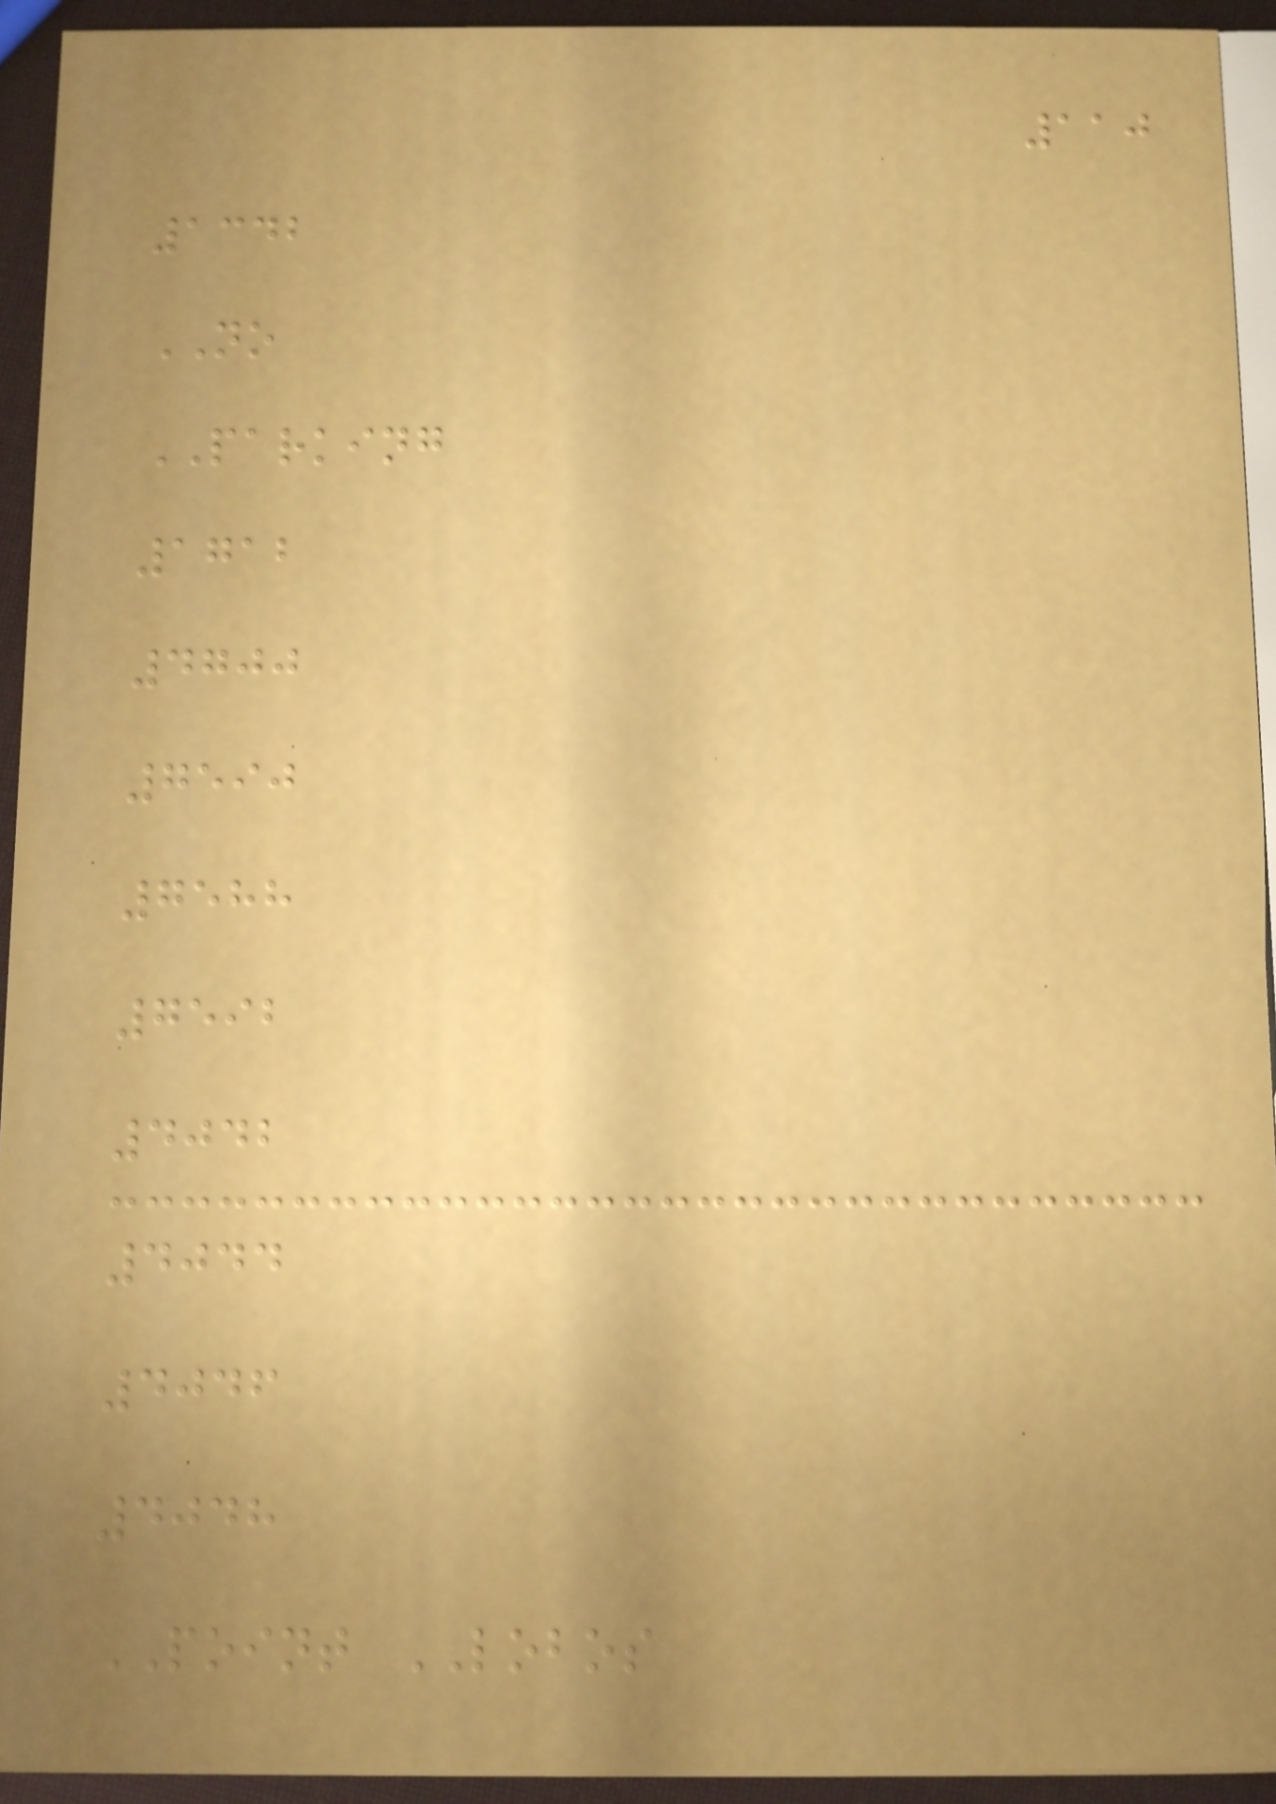110
1342
NO
PARKING
1712
4700
7590
7588
7592
4042
4044
4046
4048
POINT LOBOS
